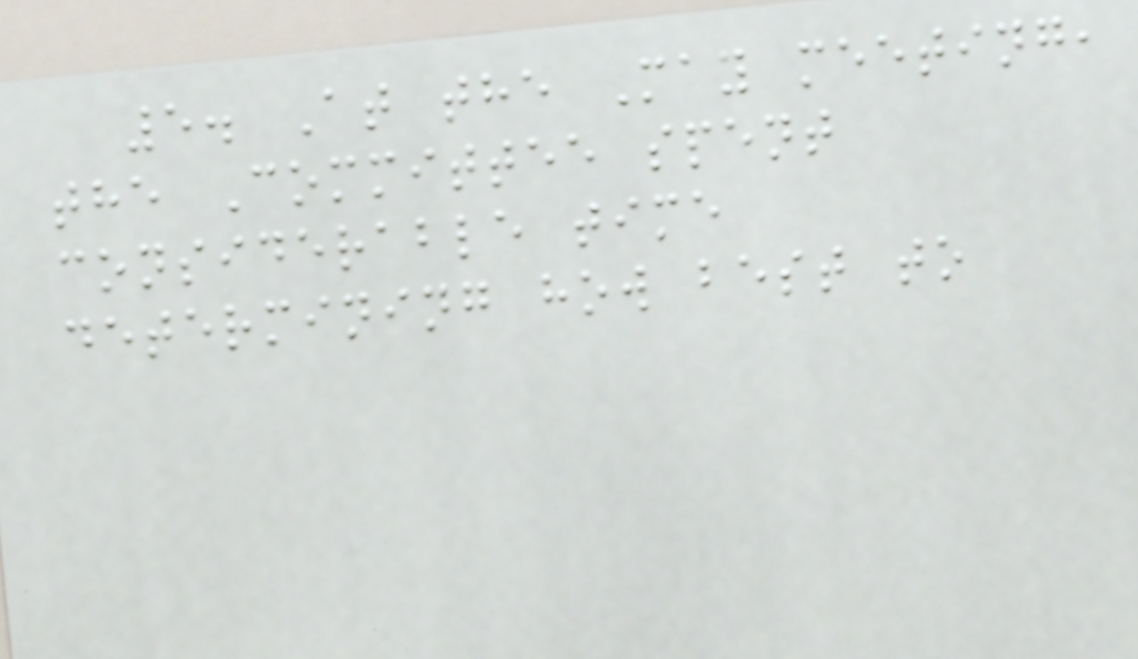5. At the May meeting,
the Committee spent
considerable time
determining how best to
